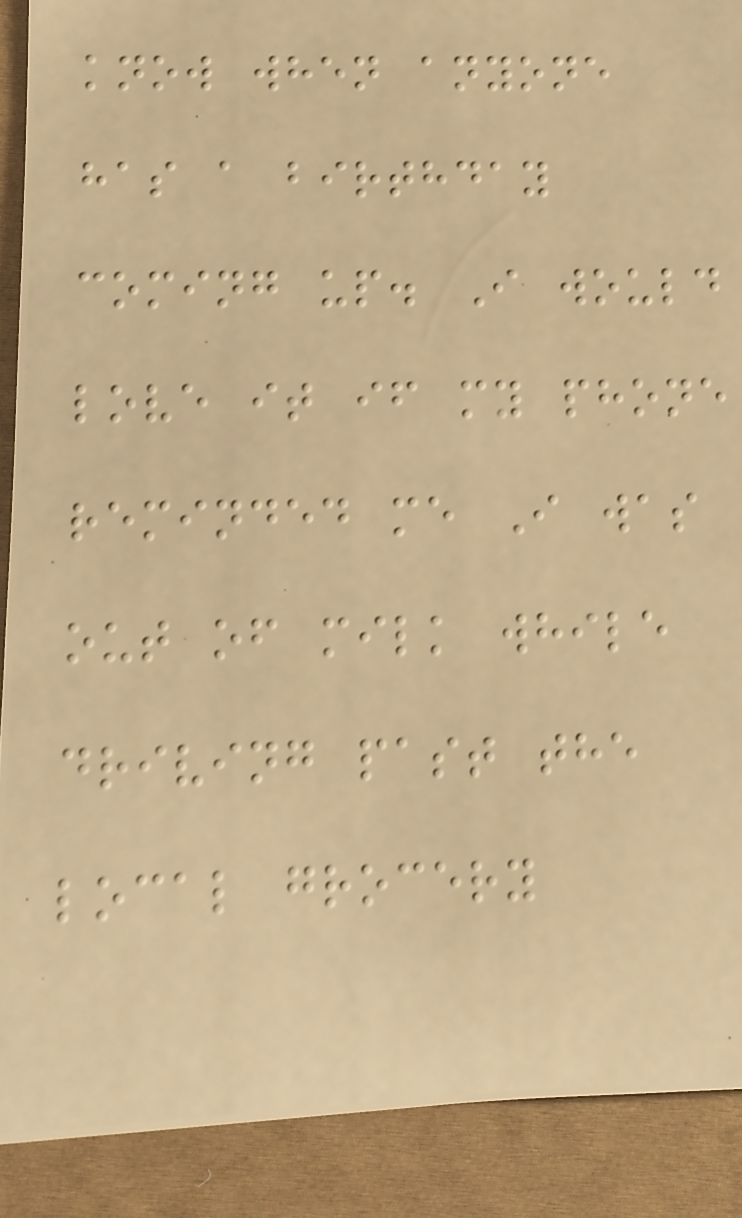know when anyone
has a birthday
coming up. I would
love it if my phone
reminded me I was
out of milk while
driving past the
local grocery
